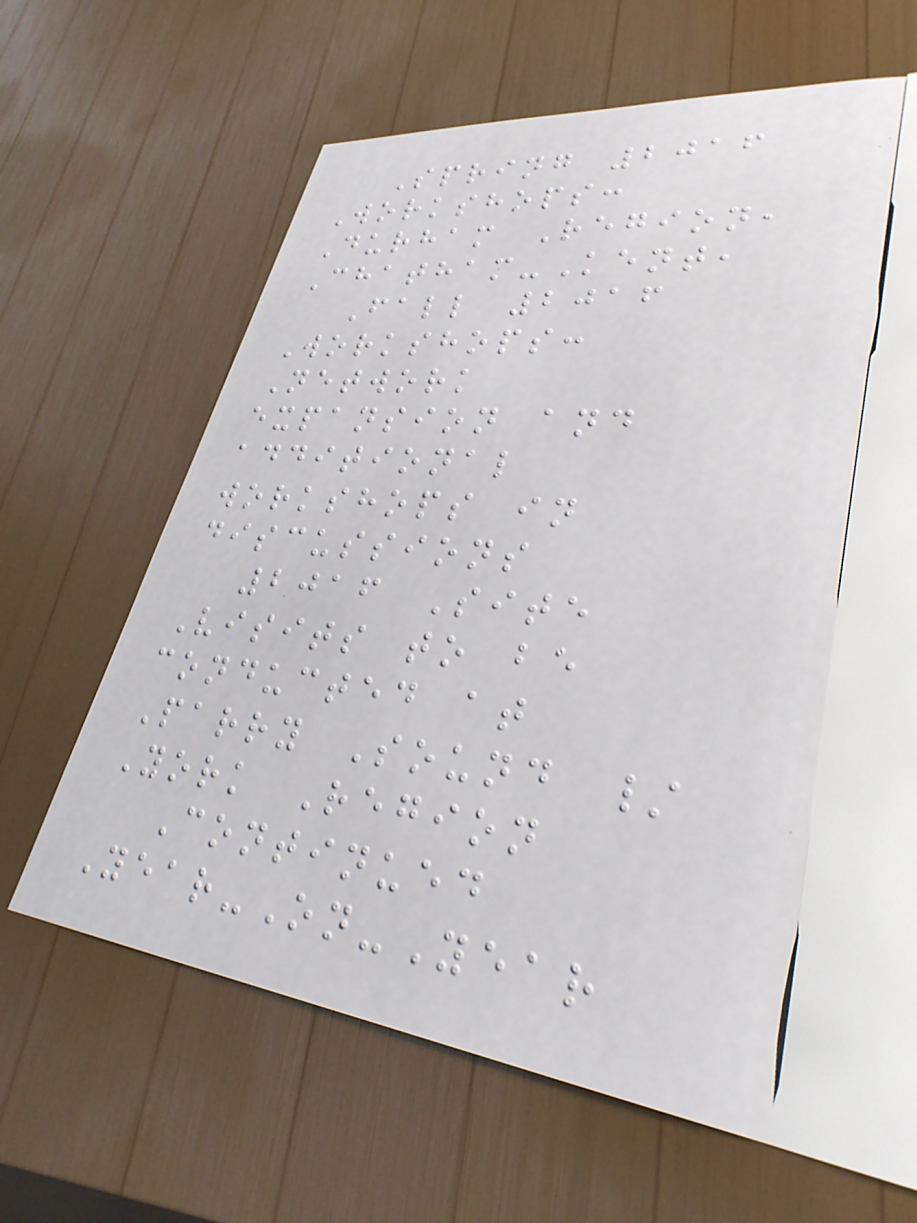Spring 2016
Workshops:
Durham Region,
Chatham-Kent,
Fall 2016
Workshops:
Network
expansion and
additional
workshops in
discussions
2016 Site
Visits to be
conducted at
Parry Sound /
York Region
Continued
Year-On-Year
